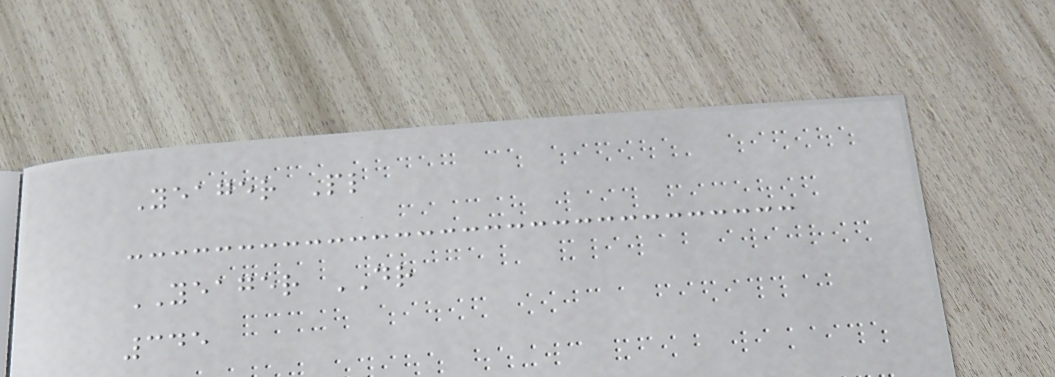Yeager Pl
YEAGER DR
345
